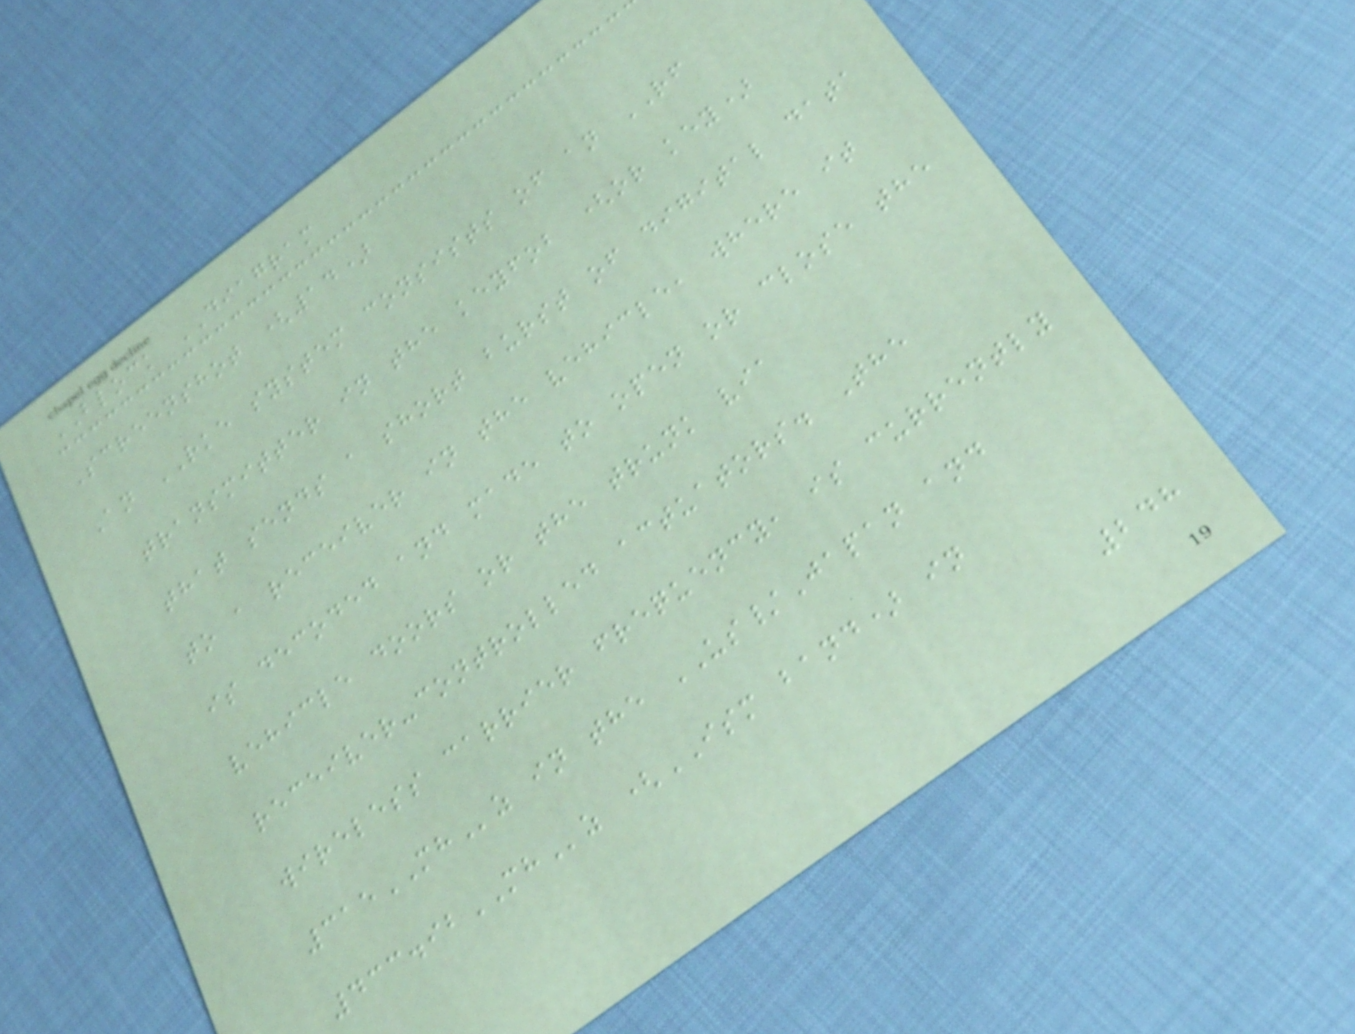BLOCK DIAGRAM
Screenshot (14)
An RKE system consists of an RF
transmitter in the keyfob (or key)
that sends a short burst of digital data
to a receiver in the vehicle, where it
is decoded and made to open or close the
vehicle doors or the trunk via
receiver-controlled actuators. The
wireless carrier frequency, is currently
315MHz in the US/Japan and
433.92MHz (ISM band) in
248
